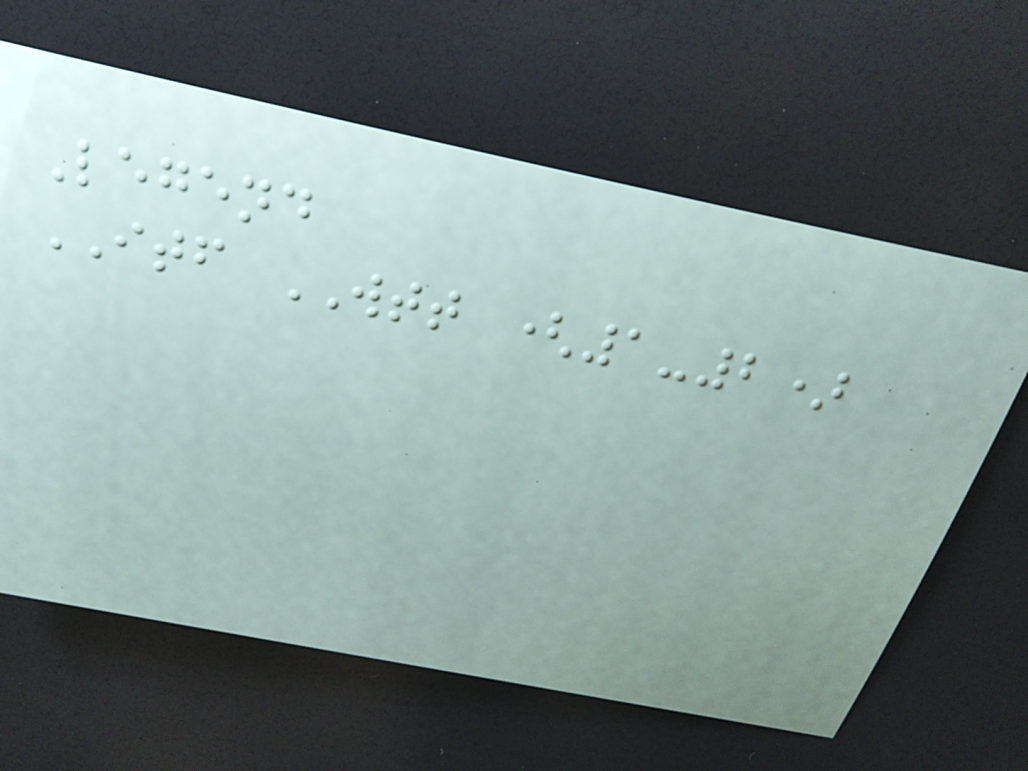Legend
ITF WTT (1-2)
